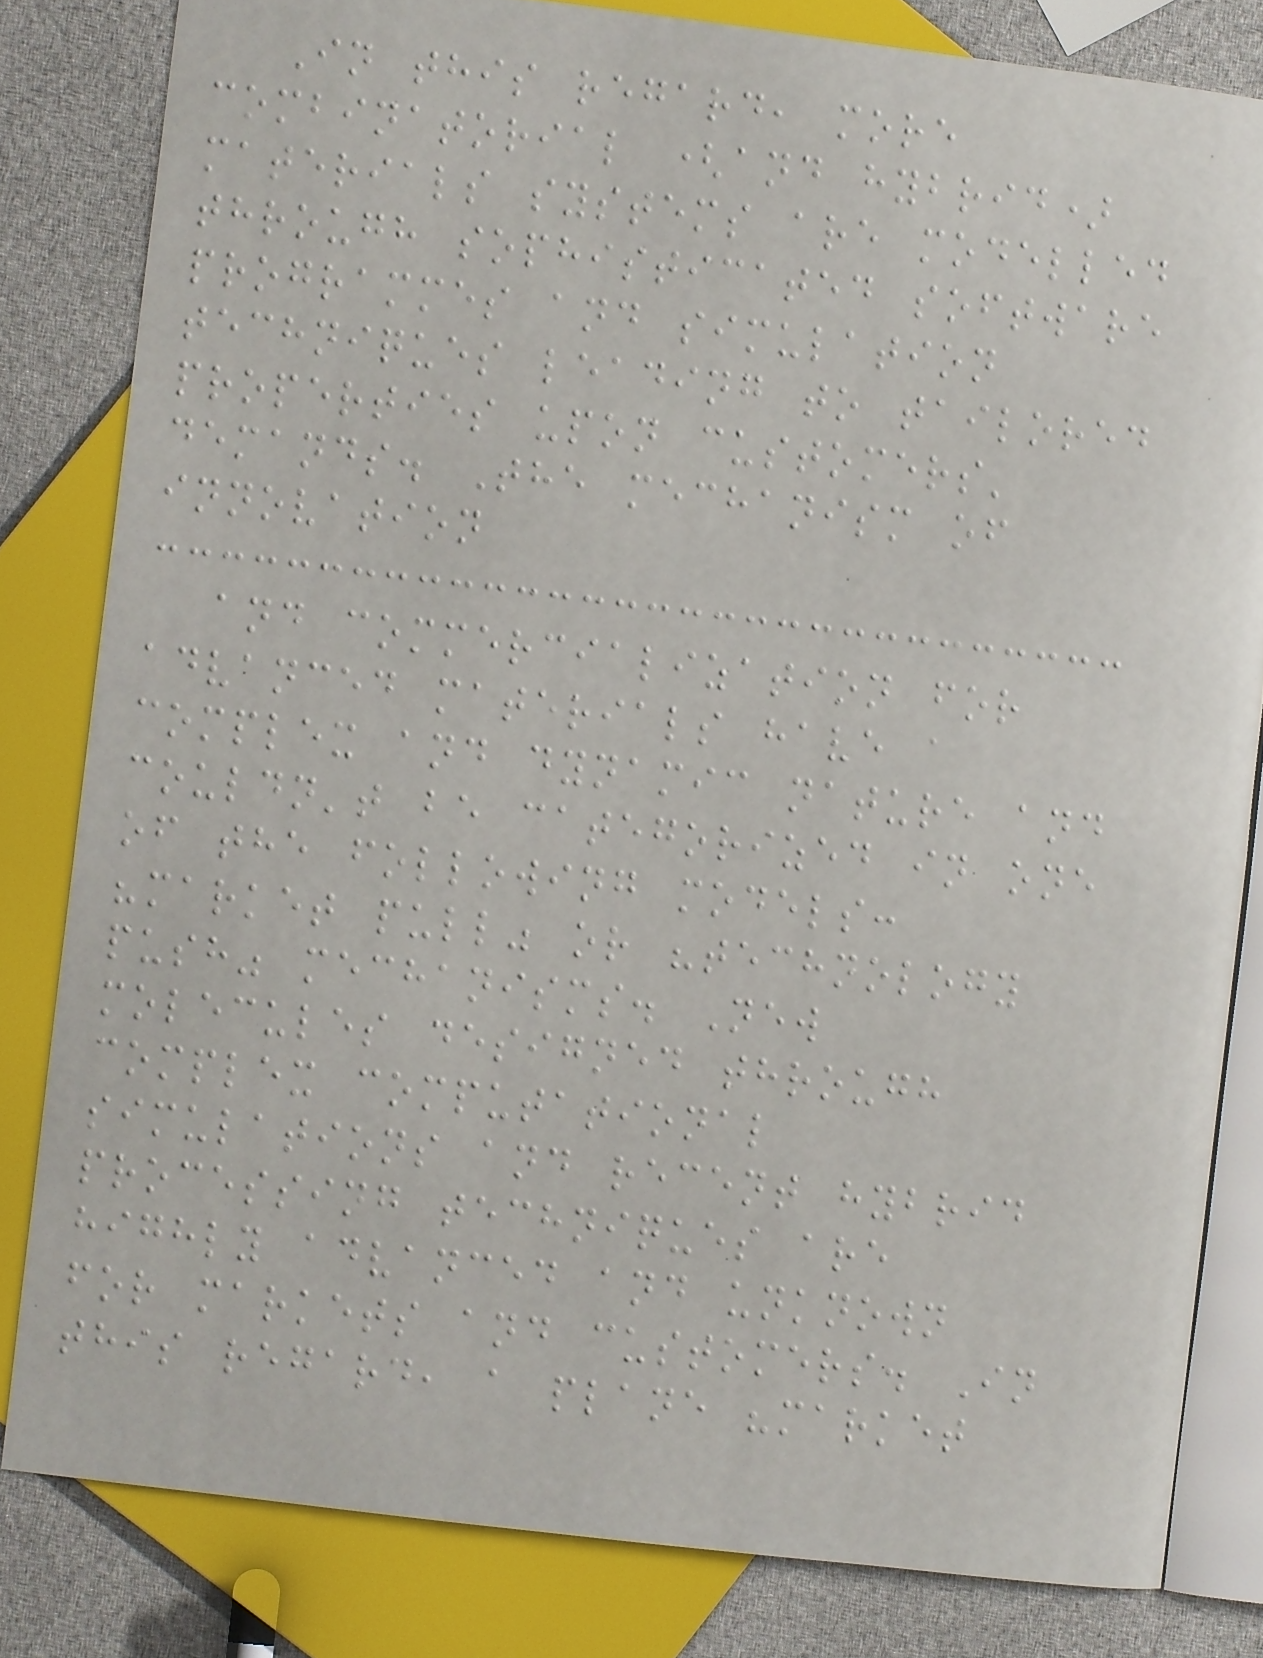In this regard, more
combinatorial (and hybrid)
materials systems are modelled
through sophisticated software
programmes and simulation
techniques leading to tailored
properties upon customers'
demands. The mechanism of
innovation
and commercialization for
advanced materials have a
complex and dynamic nature and
couldn't be categorized in one
of the following models:
"market pull" or "technology
push" mechanisms. New
molecules designed through
complex computational
simulations and recent hybrid
processing techniques are
highly advanced and unknown
for markets and customers. In
this regard, a plane "market
